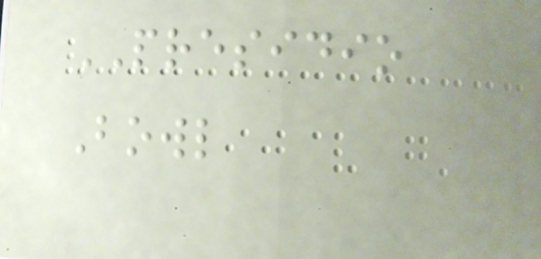PRESIDIO
Bowl
